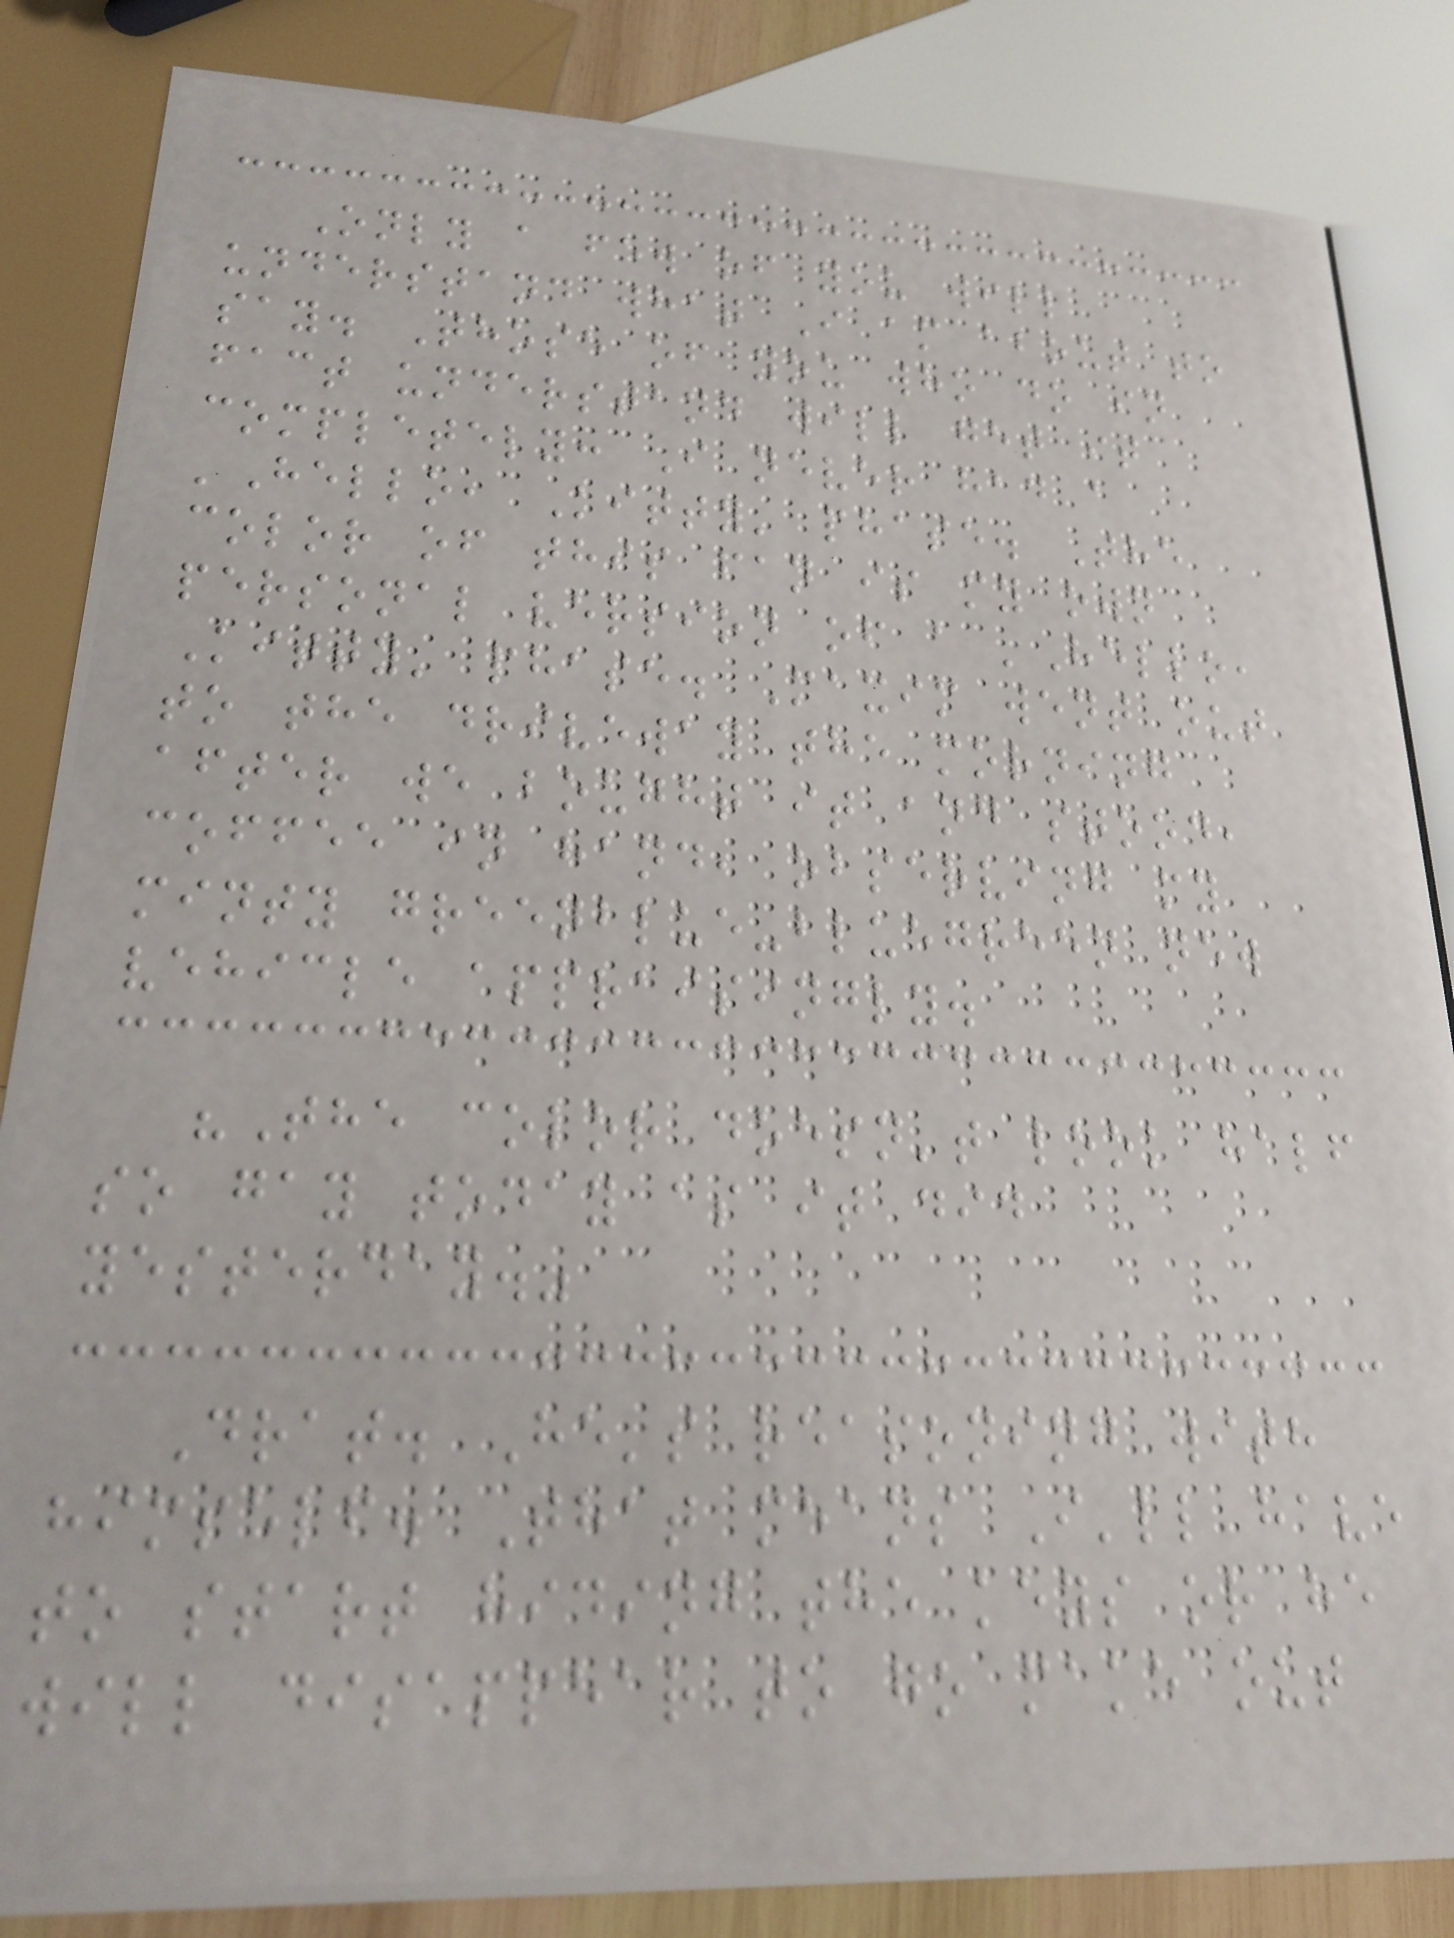Only a few of you will
understand what I am about to
say. Those of you who do in
fact understand will get it
completely: I never had a
'Hello, Kitty' phase. The
color of this fan is my own
personal version of a 'Hello,
Kitty' phase. Maxim went out
to the driveway the morning
after we bought it and stood,
coffee in hand, observing my
minty greenblue-bluegreen new
vehicle appraisingly.
"The color doesn't look half
so gay today as it did
yesterday."
Drat. He's reasoning with
himself. That means I'll have
to start hiding the keys or he
will disappear to go make out
